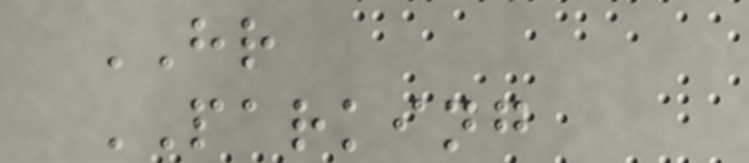HR
PARKING
